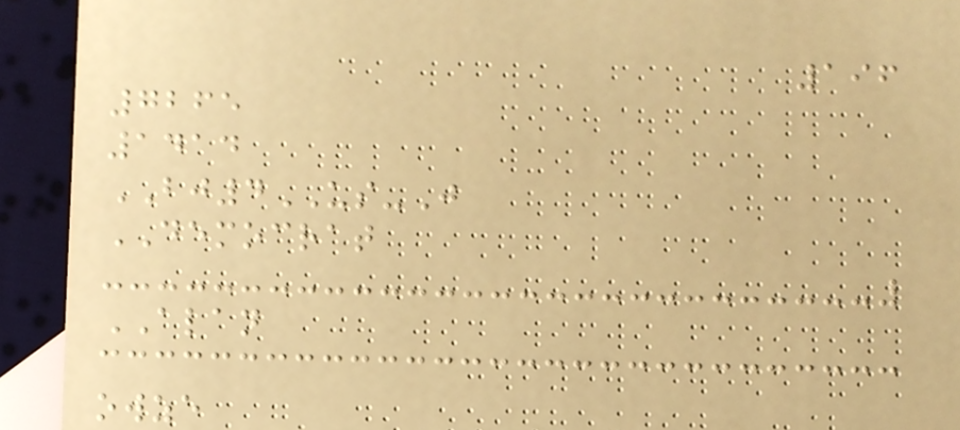196
7265
1414
BJ4US-J
DEMOCRAT
ALAN
owze
